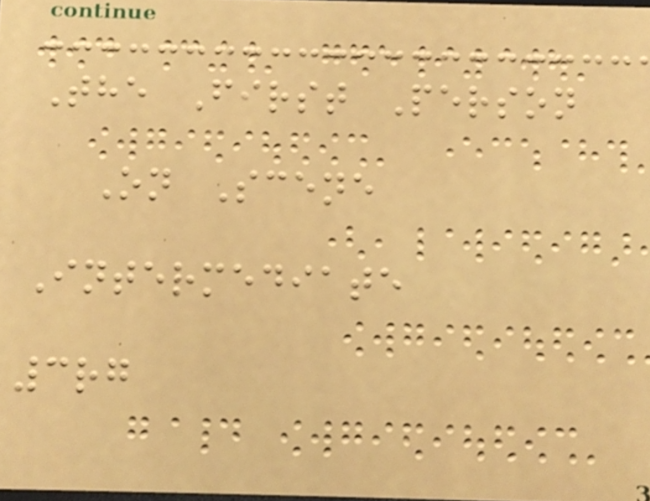The First Person
On Scene
Intermediate
3rg
